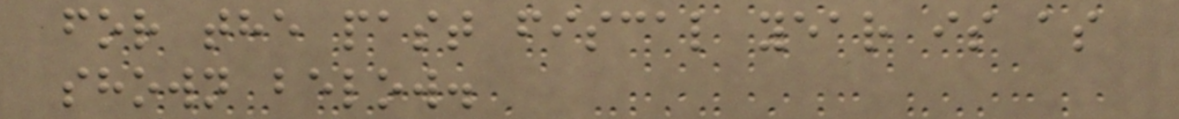for the past fiscal year is as
shown below.
